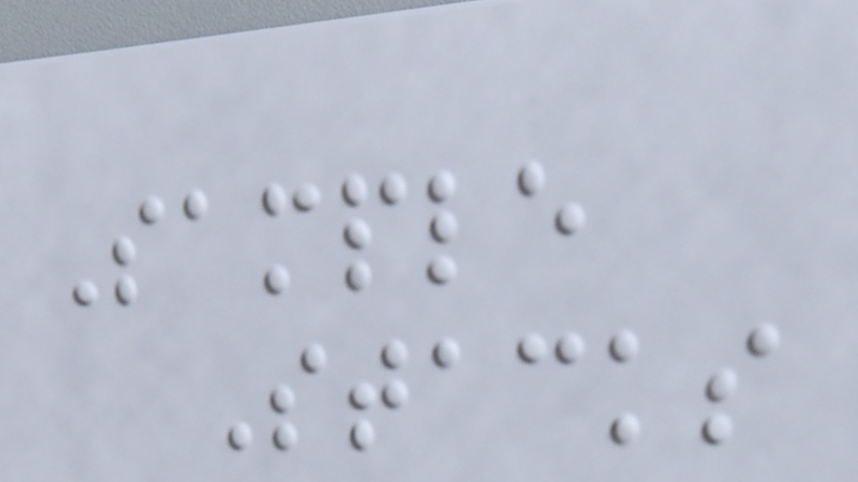Sample
Stacks
